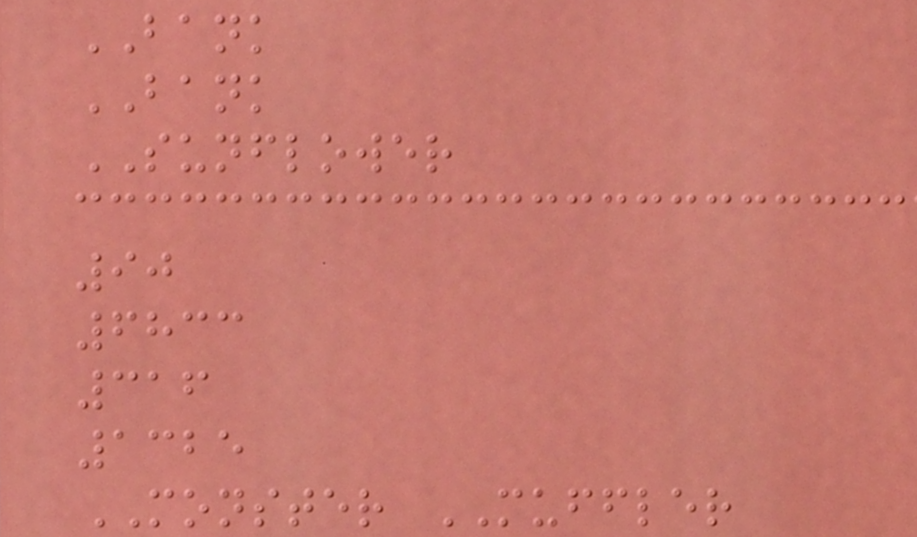BANK
BANK
SUNFLOWER
90
6833
316
1325
MONSTER MUFFLER
